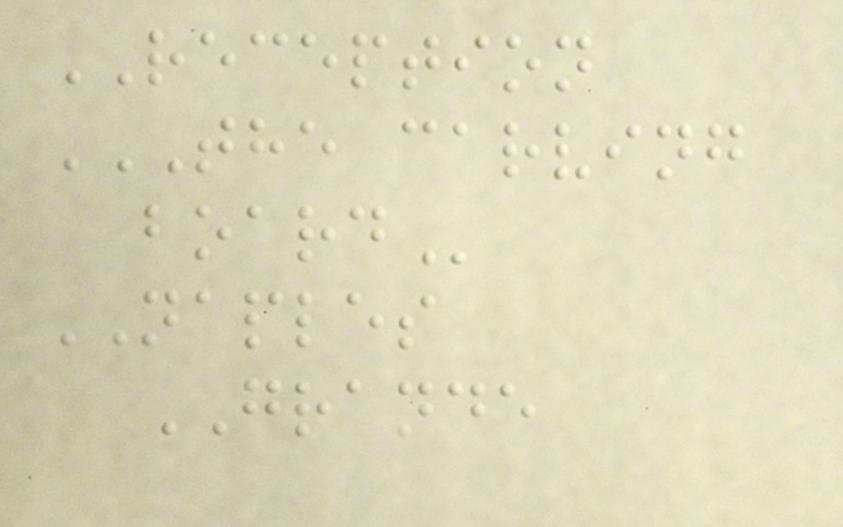RECEPTION
THE CARVING
BOARD
NAPLES
GRANDE
